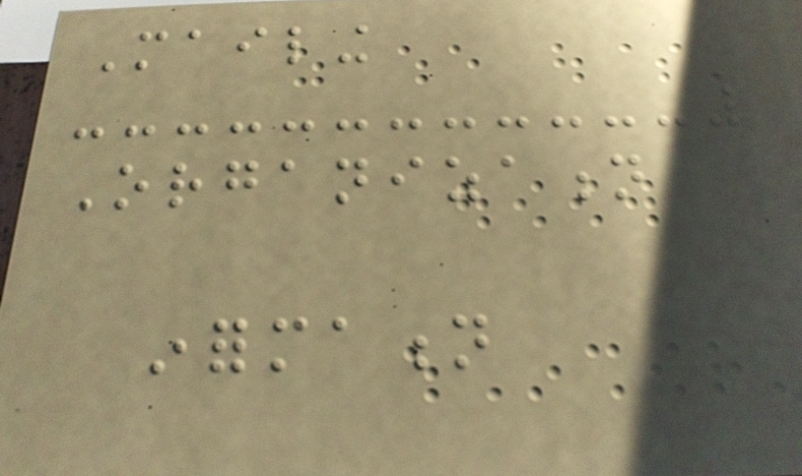Mailing
Organization
information
